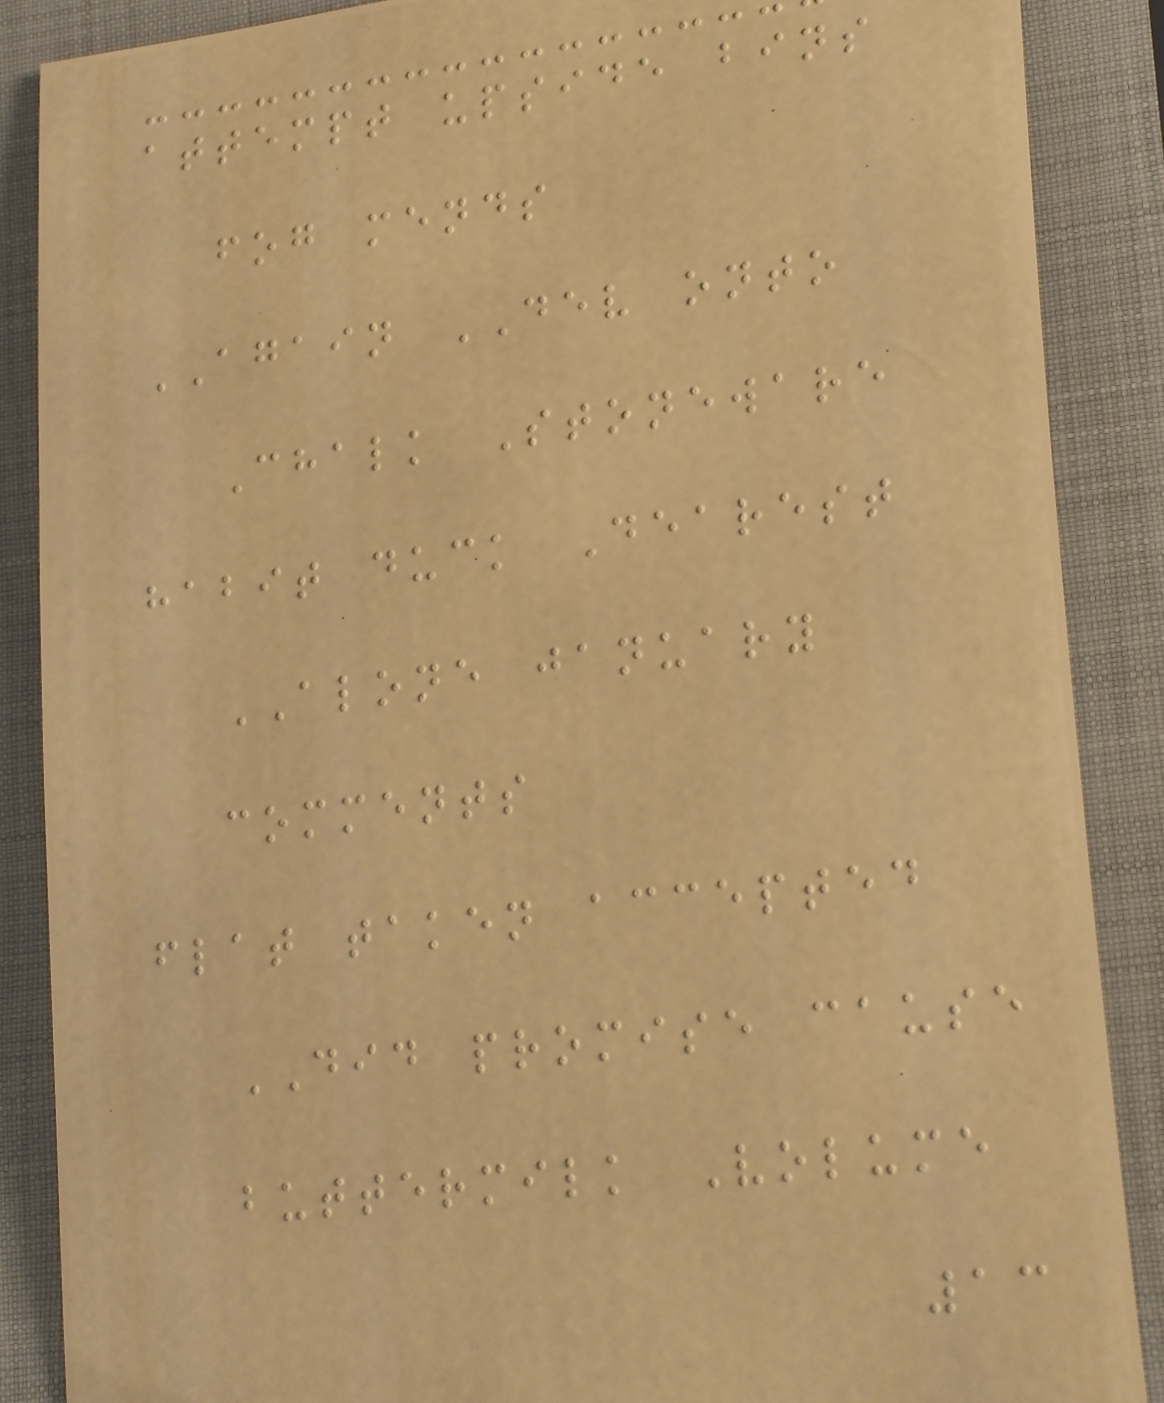attempt upside bins
fog mends
AGAIN DEV onto
Chalk Stoneware
habit duck Dearest
ALONE january
comments
flat taken accepted
DID promise cause
buttermilk Volume
13
